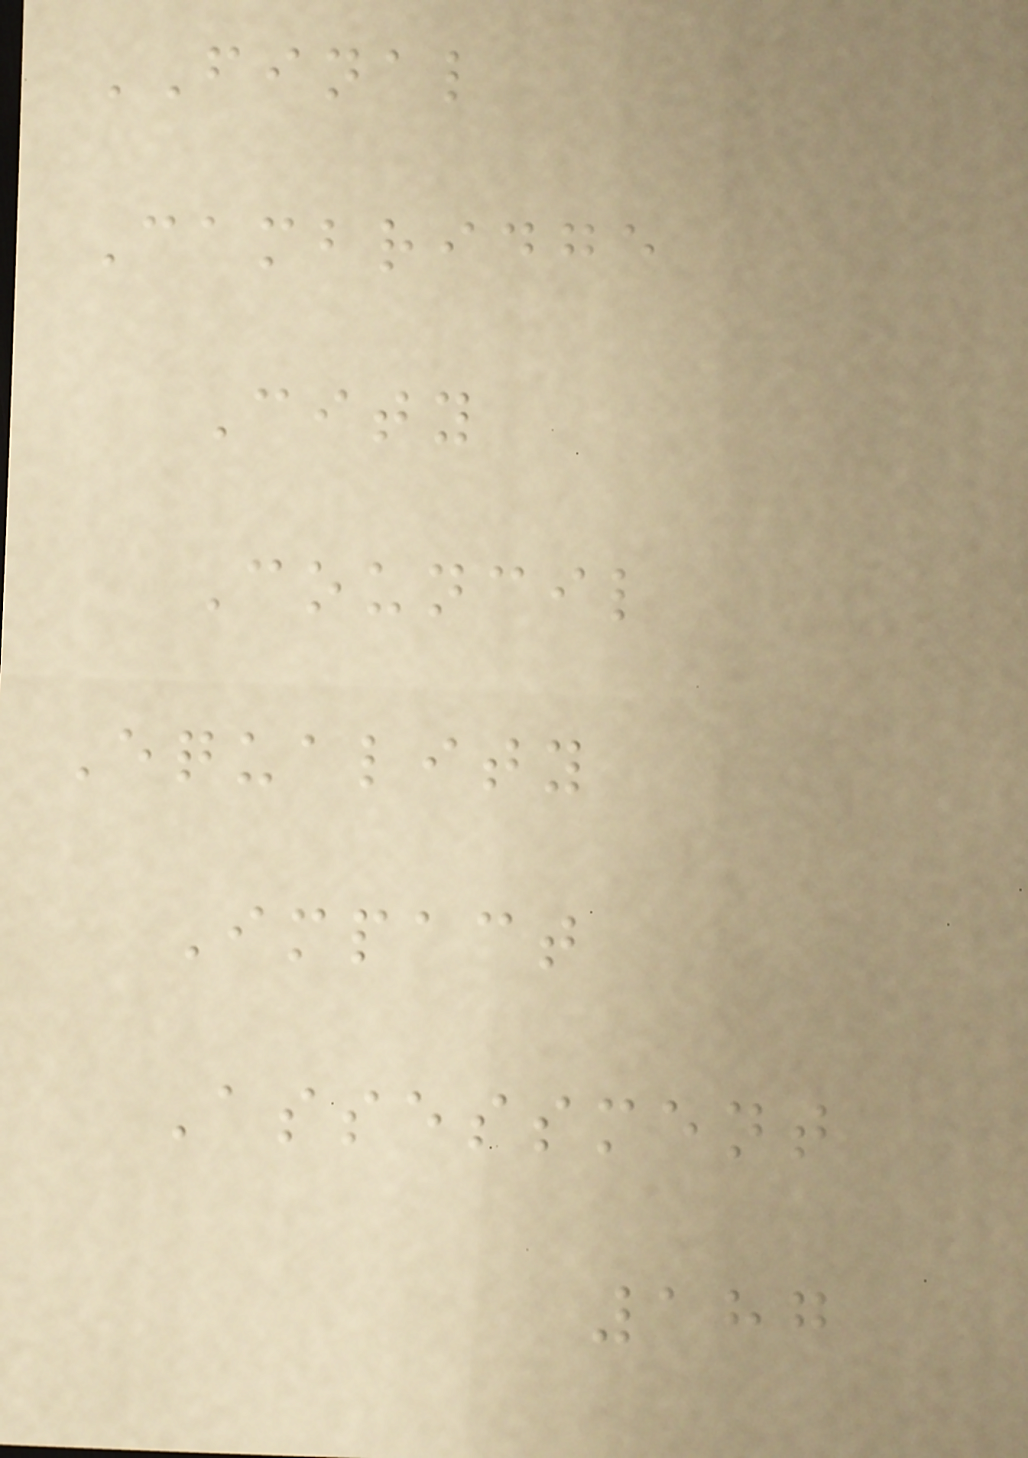FINAL
Cambridge
City
Council
Equality
Impact
Assessment
187
